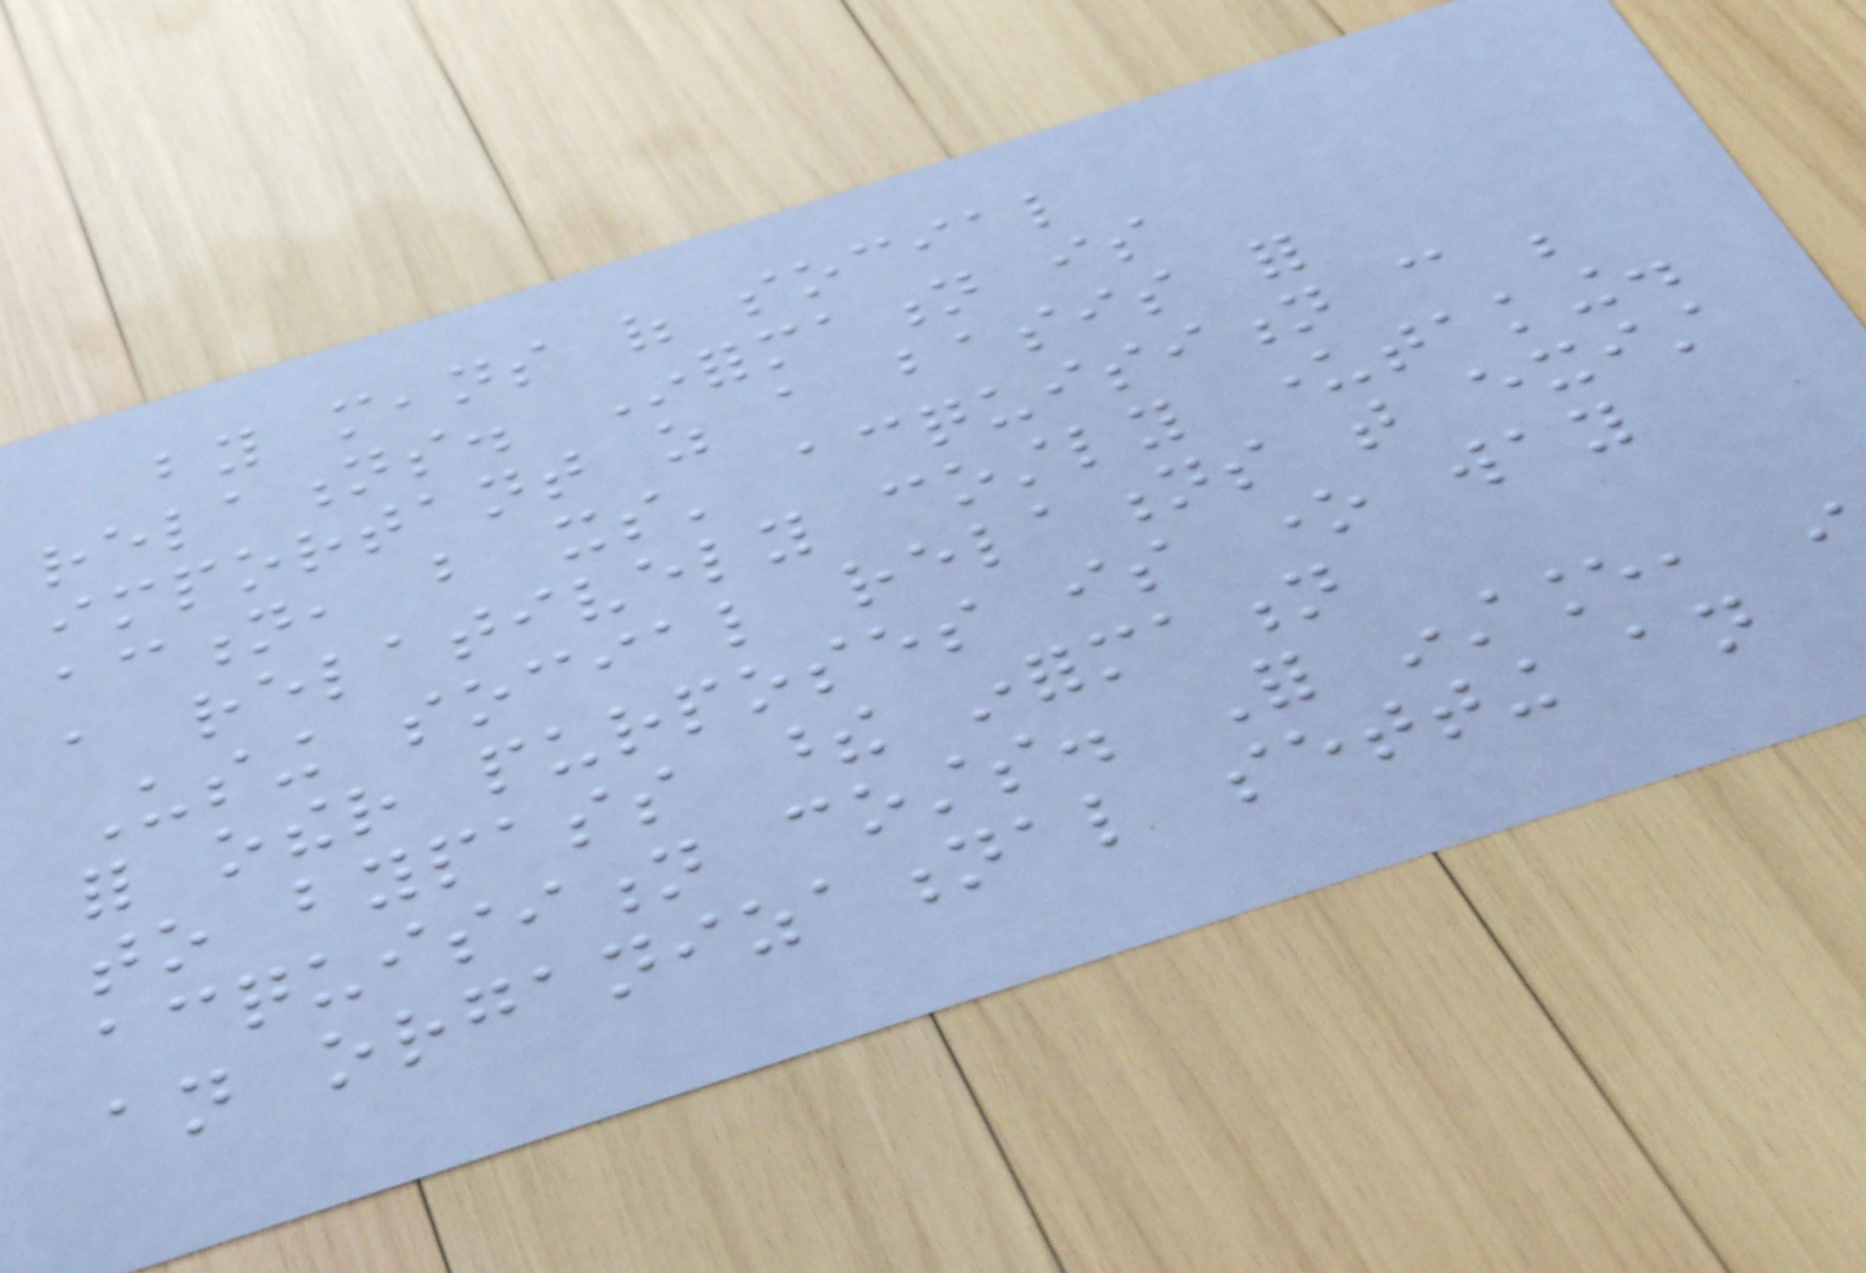by means of social
relations. Information is
important as a basis for
action, but its' acquisition can be
a relatively costly undertaking.
Using social relations that exist
for other purposes is one way
to bypass these information
acquisition costs. For instance, in
an organizational setting an
